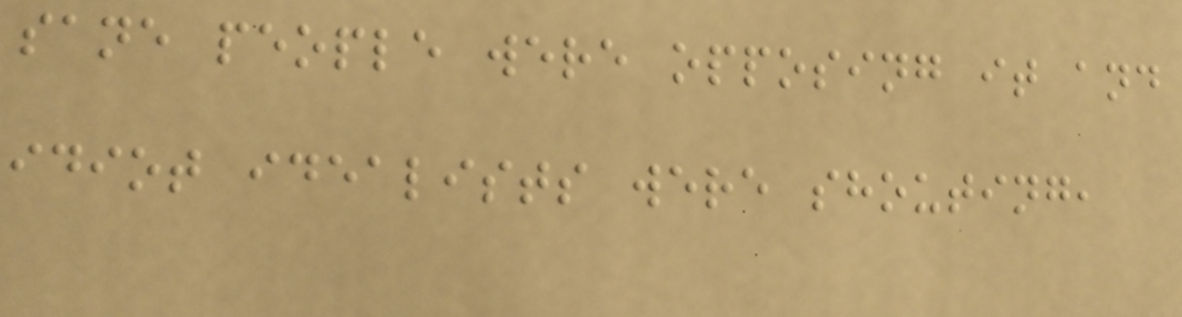sane people were opposing it and
idiot idealists were shouting,
